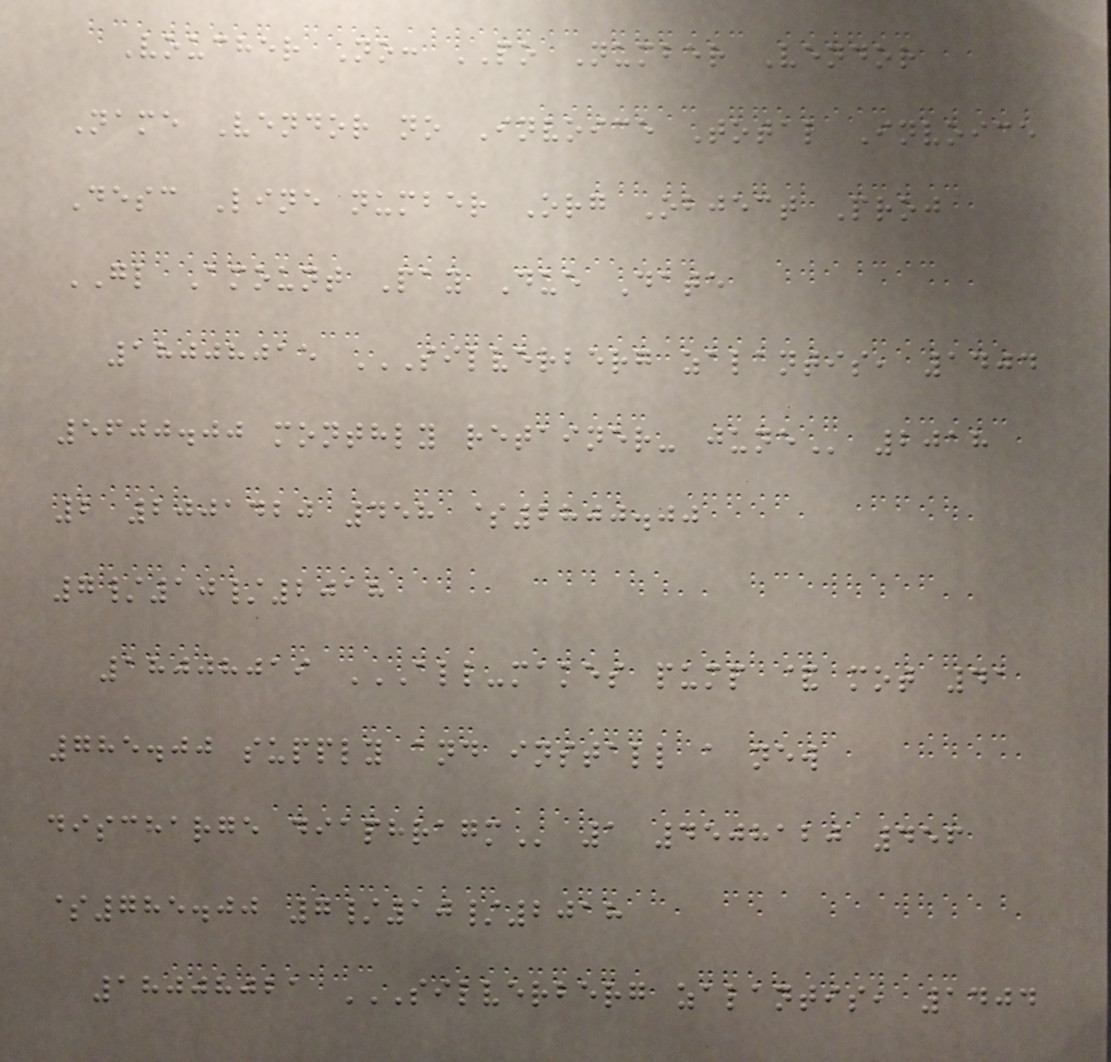Voucher No: PO Number Vendor
Name Vendor no Invoice Total Invoice
Desc Line number Org Object Proj
GL Amount Pay Due Date
18008015 SILVERBERG ZALANTIS, 1404
5600.00 MONTHLY RETAINER- JUNE 2018
2 2001420 458 $2800.00
7/10/2018
18008019 ALL-MAKES PUMP & MOT 41
785.00 SUPPLY AND INSTALL A NEW
DISCHARGE DIAPHRAGM 1 4508120 456
$785.00 7/10/2018
18008021 SILVERBERG ZALANTIS, 1404
